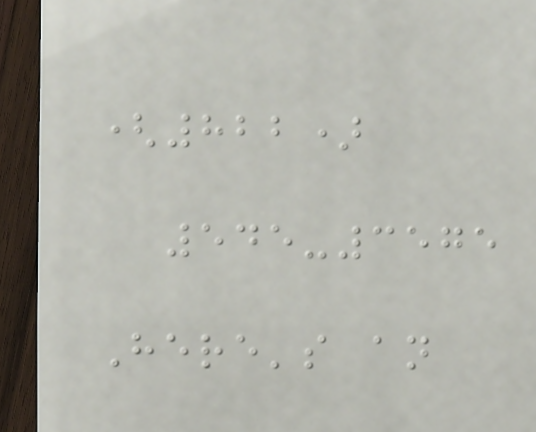(822)
545-3575
Here's an
